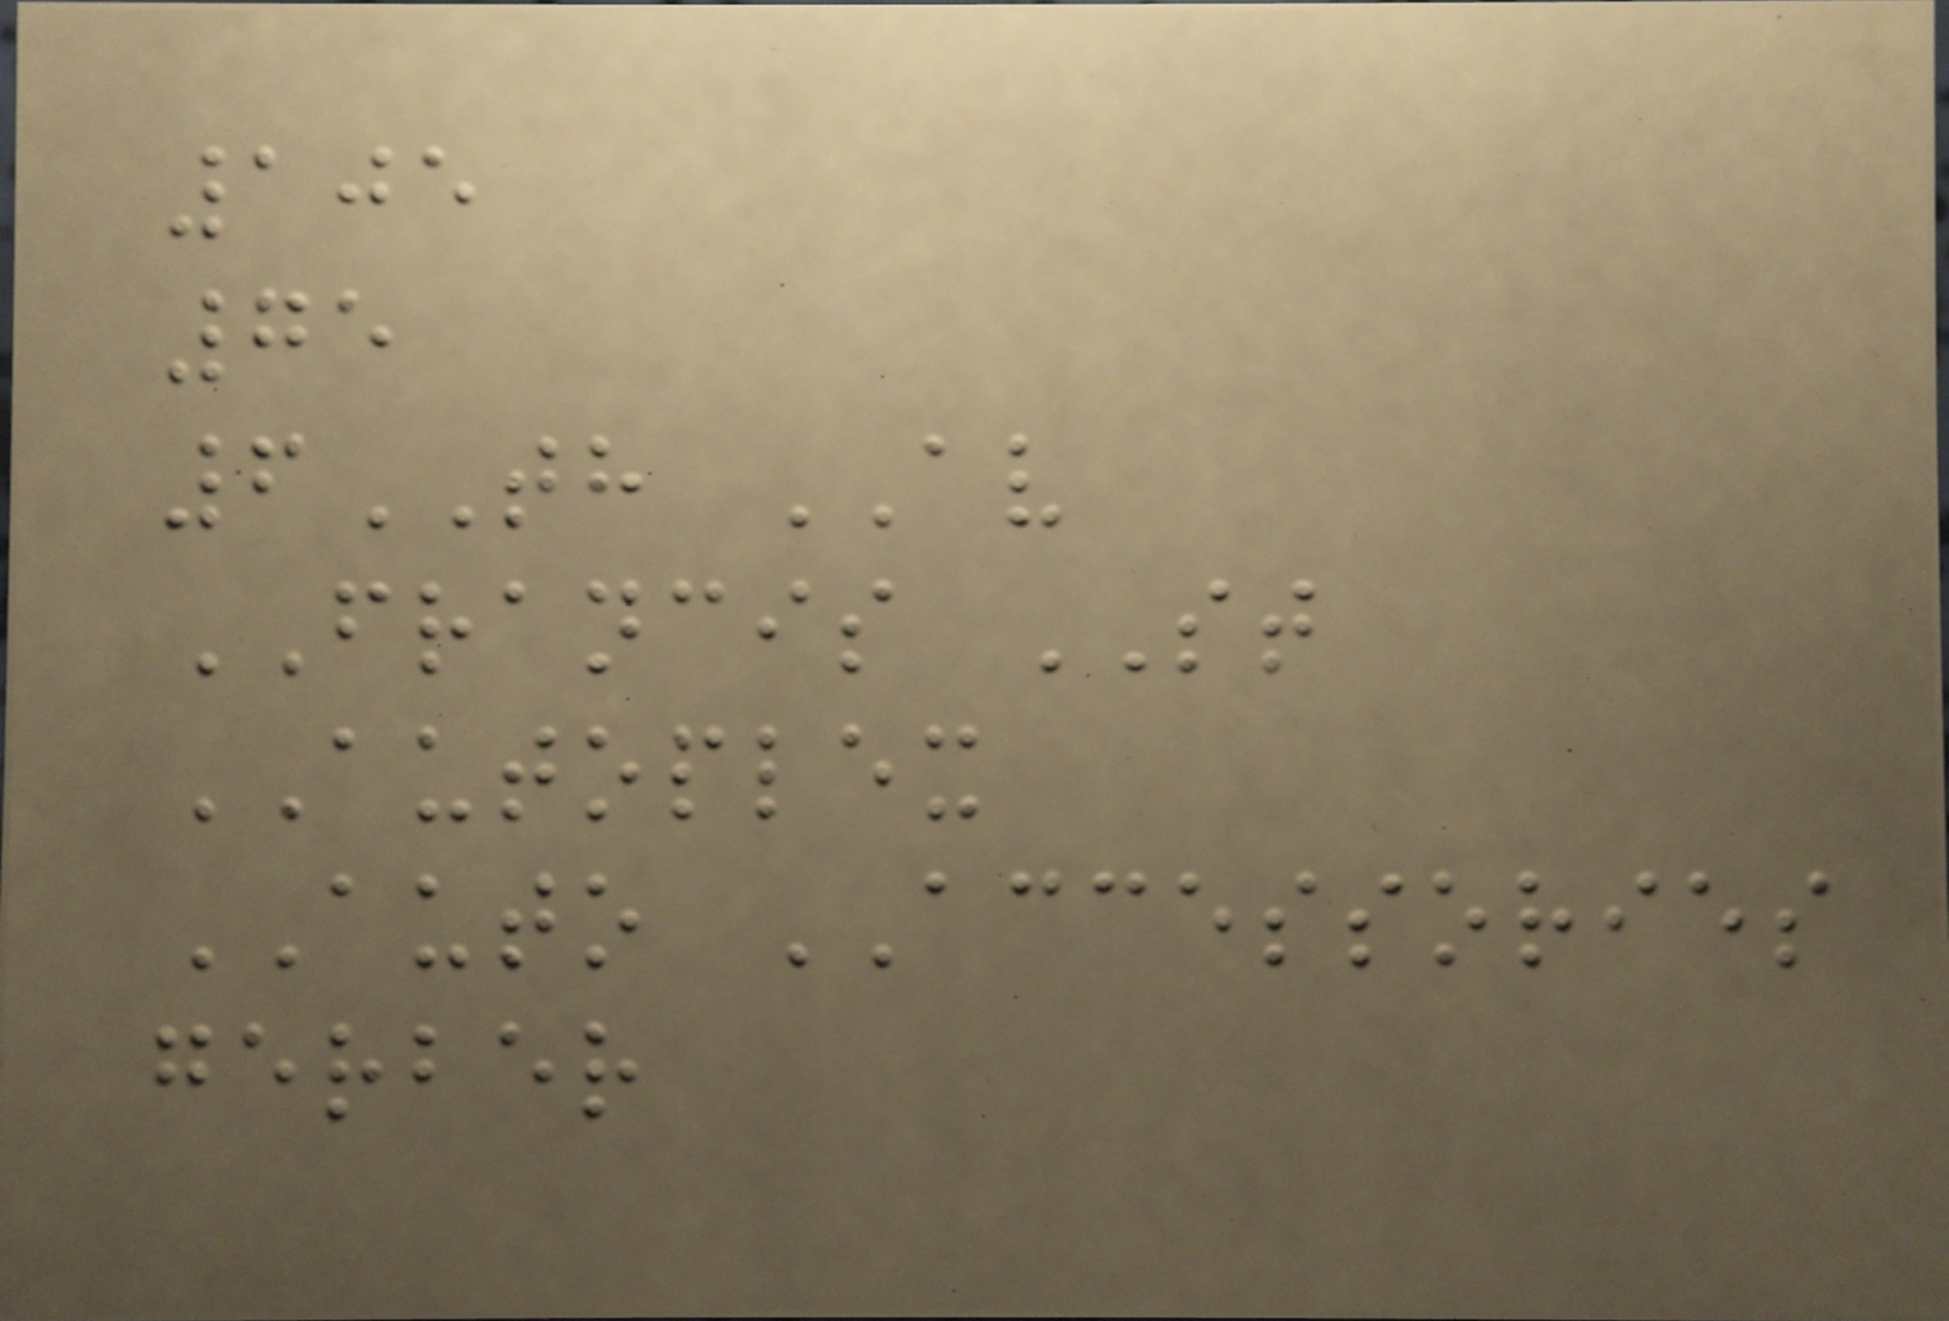105
75
6TH AV
FRANCIS ST
AUTOPLEX
AUTO ACCESSORIES
gerber
